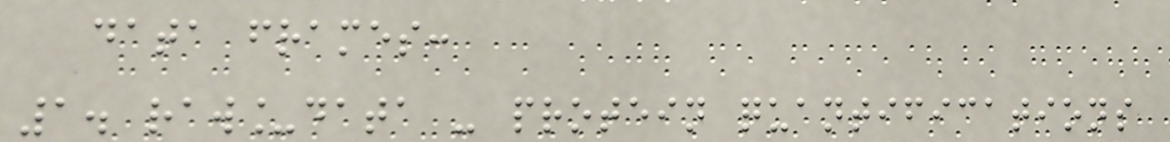data frames:
1. raw_data - protein quantifications
